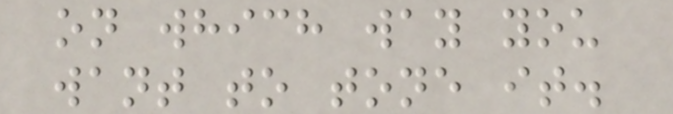on which way you
want to tone it.
